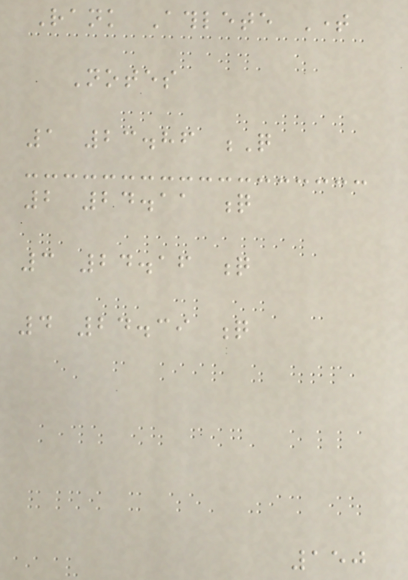Rank Athlete Time
Notes
1 23.86 Q
2 24.11 q
3 24.16 q
4 24.39 q
150
